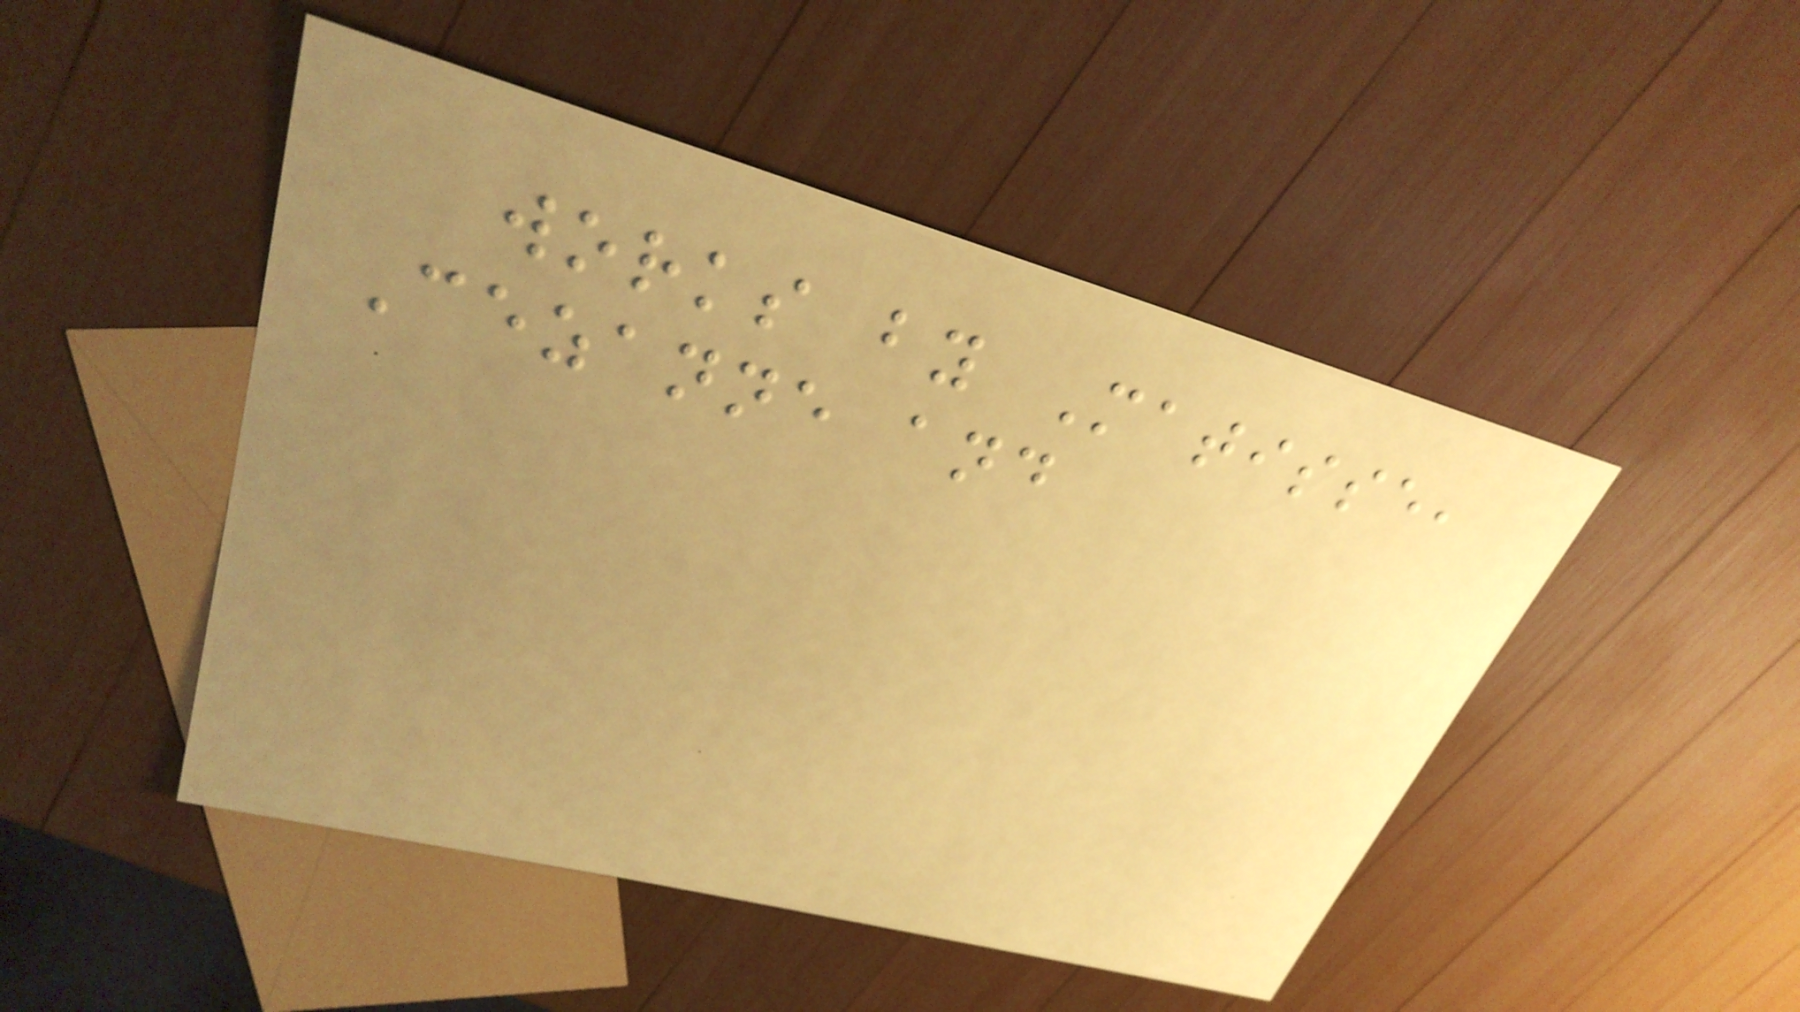works by Matisse,
Cezanne and
